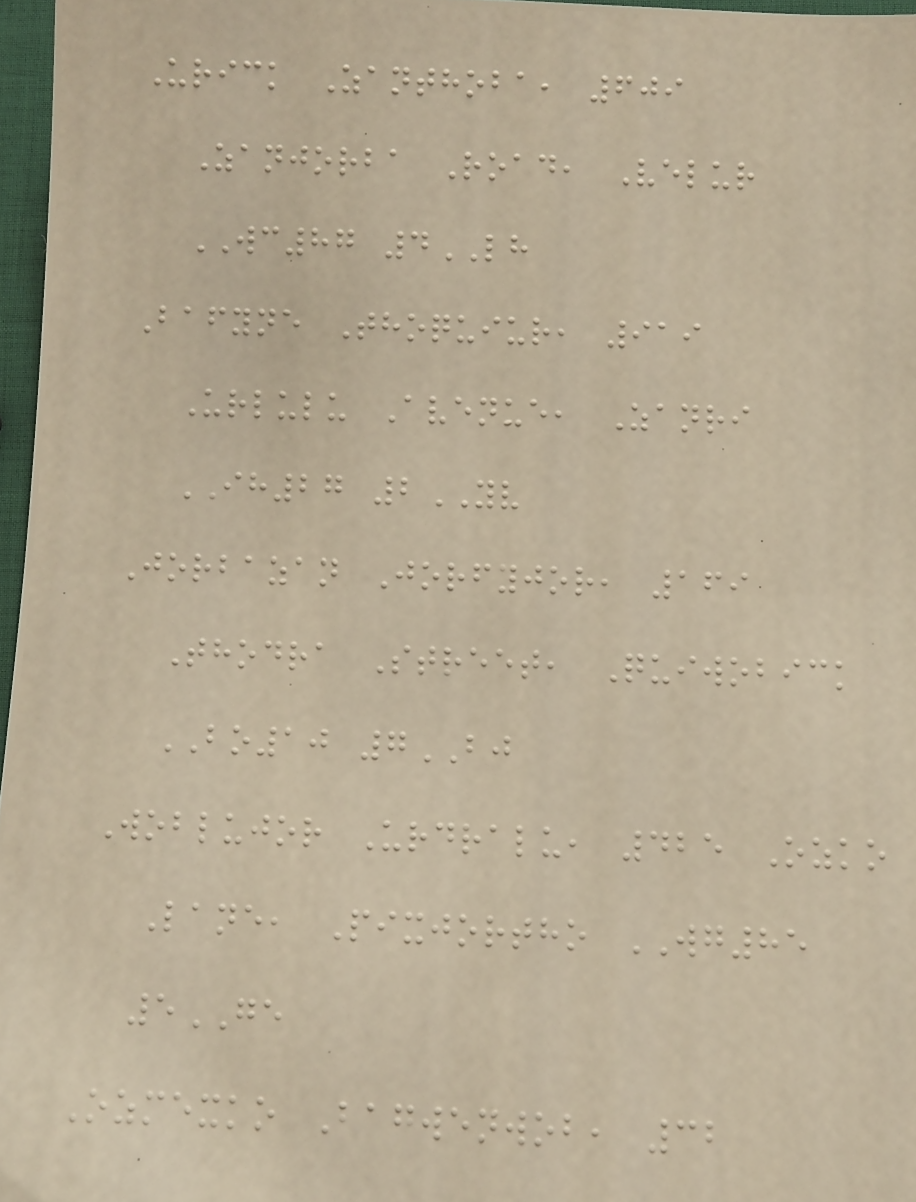Urick Zanthoba, 609
Zanjorba Road, Velur
WC87 4LH
Bafyne Thoquiur, 919
Urlulu Avenue, Zanri
IH27 2YV
Jorbazan Jorfyjor, 169
Thodra Street, Quiwobick
BO10 7BJ
Woblujor Urdralu, 425 Ozko
Lane, Pixjortho WG85
5GE
Ozmexko Bagwenwob, 32
